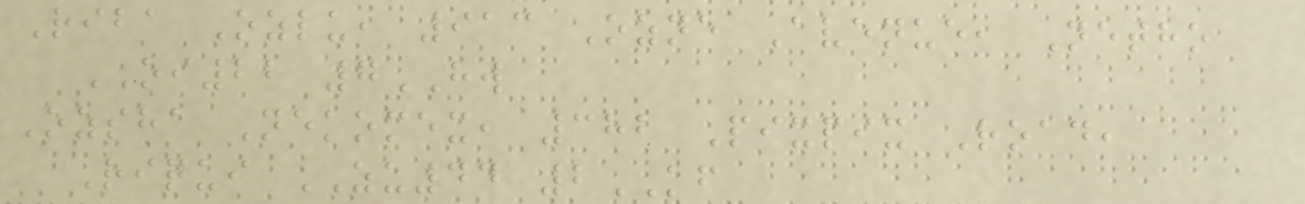Riba Ozlu, 913 Ozne Avenue, Netho
OI22 7HW
Ozsha Nekomex, 382 Pixpix Road,
Riqui ZU44 2KF
